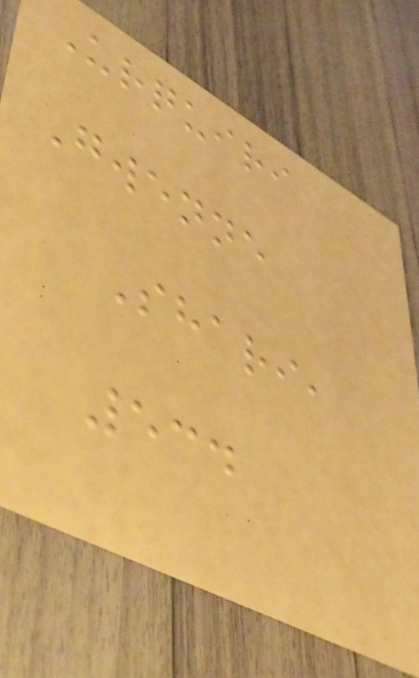Urquiri
Gwenne
Shari,
534
